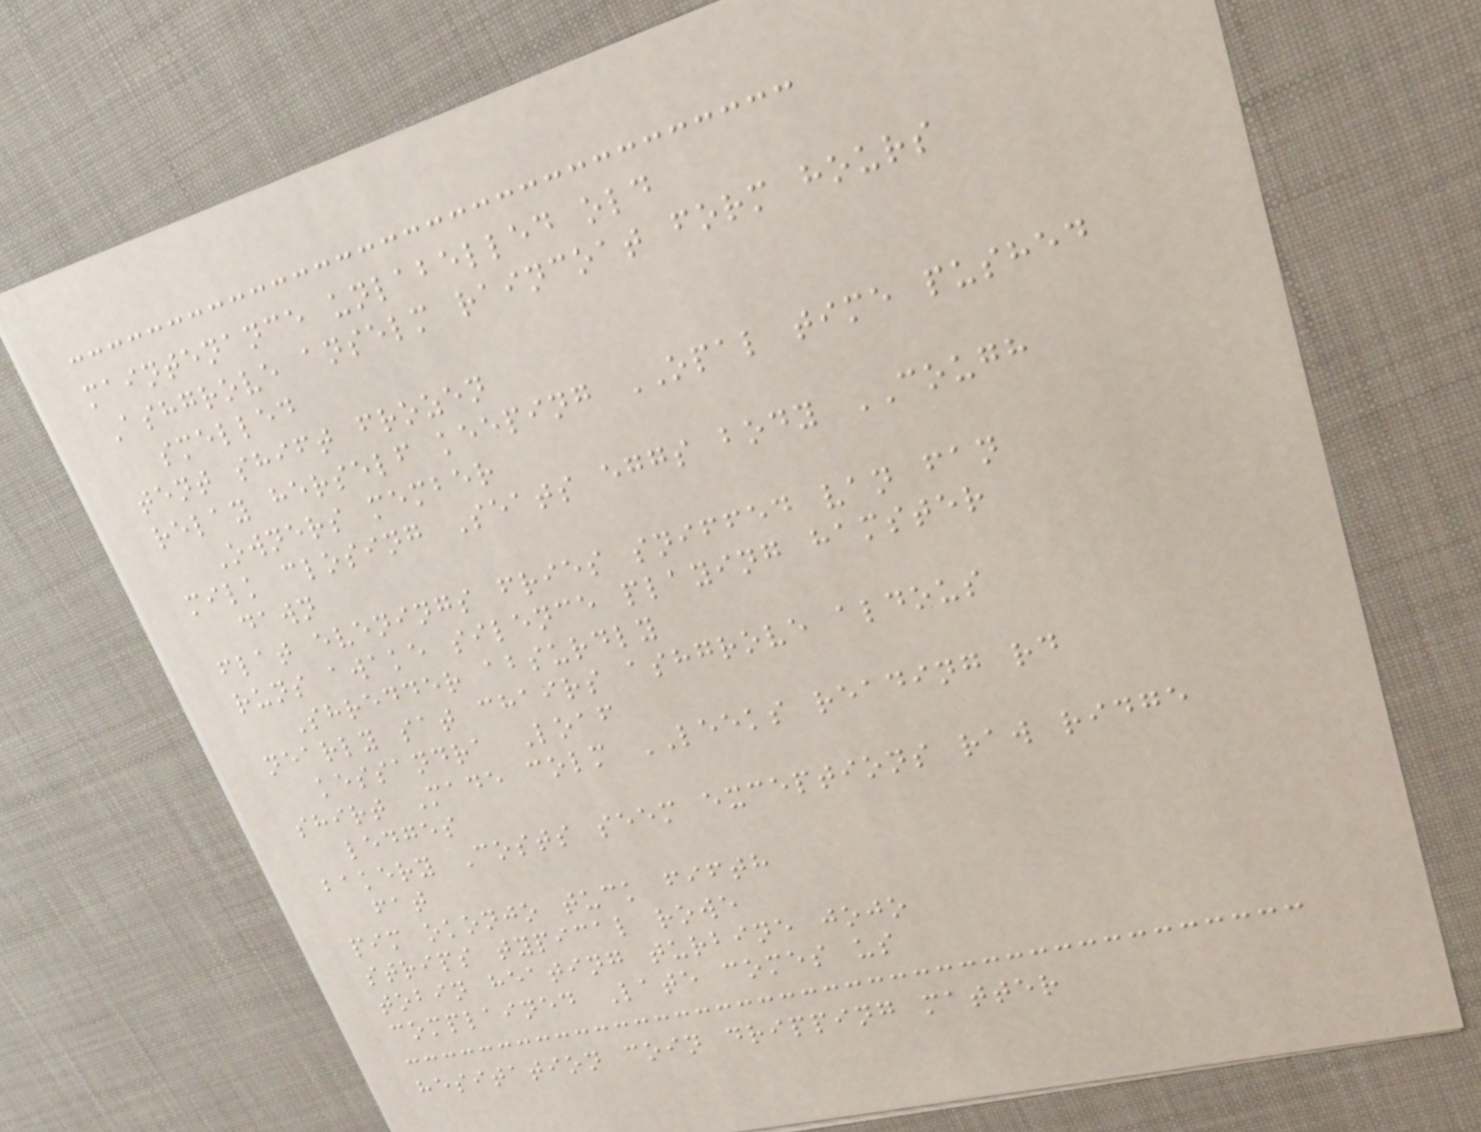maintenance unlabelled old
Ashgrove anselm raincoat form hours
smelled
tent shift frozen
relay herself keeping OPAL time pushed
Owners member
milk closing Seats eggs body COUGH
dawn
flat evenings fries sniffed van fan
runs awake silence playing hamster
Shredder absurdly
nearly sat chairs ashgrove aldous
kessandra Loaf
shirt Made colm LEEKS reading rd
ledges
bakery Costs seem exceptions raw ridge
fat
pim okonjo tuck fifth
strips typical rowe
tobin heating turbine jojo
complained Late comes us
hesitation coin dripping matter
